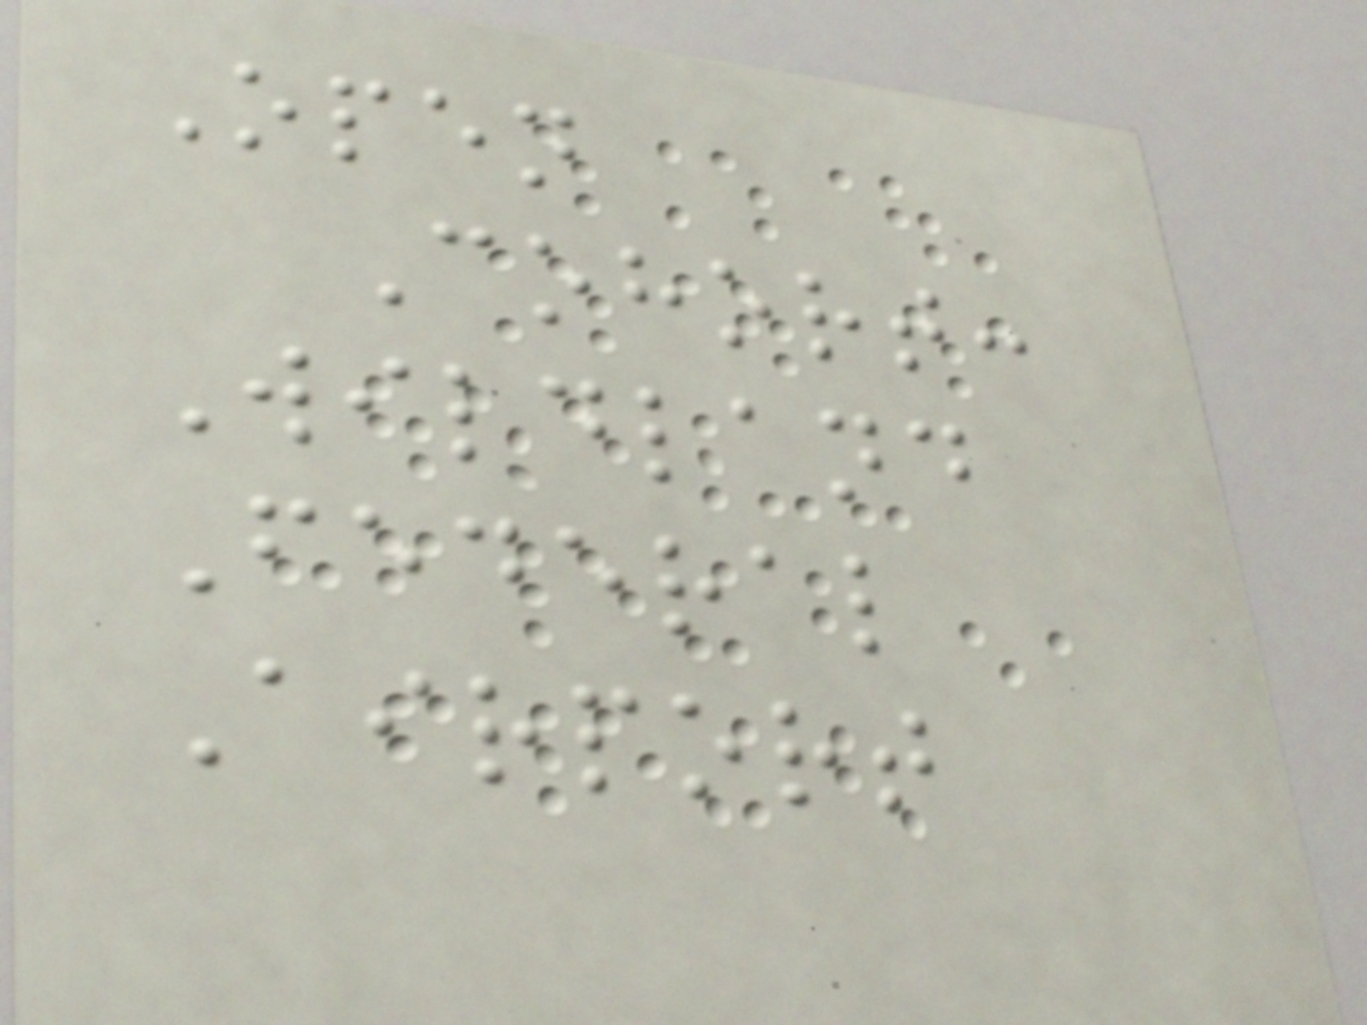Open
Cohort:
Wildland
Federal
Airport
